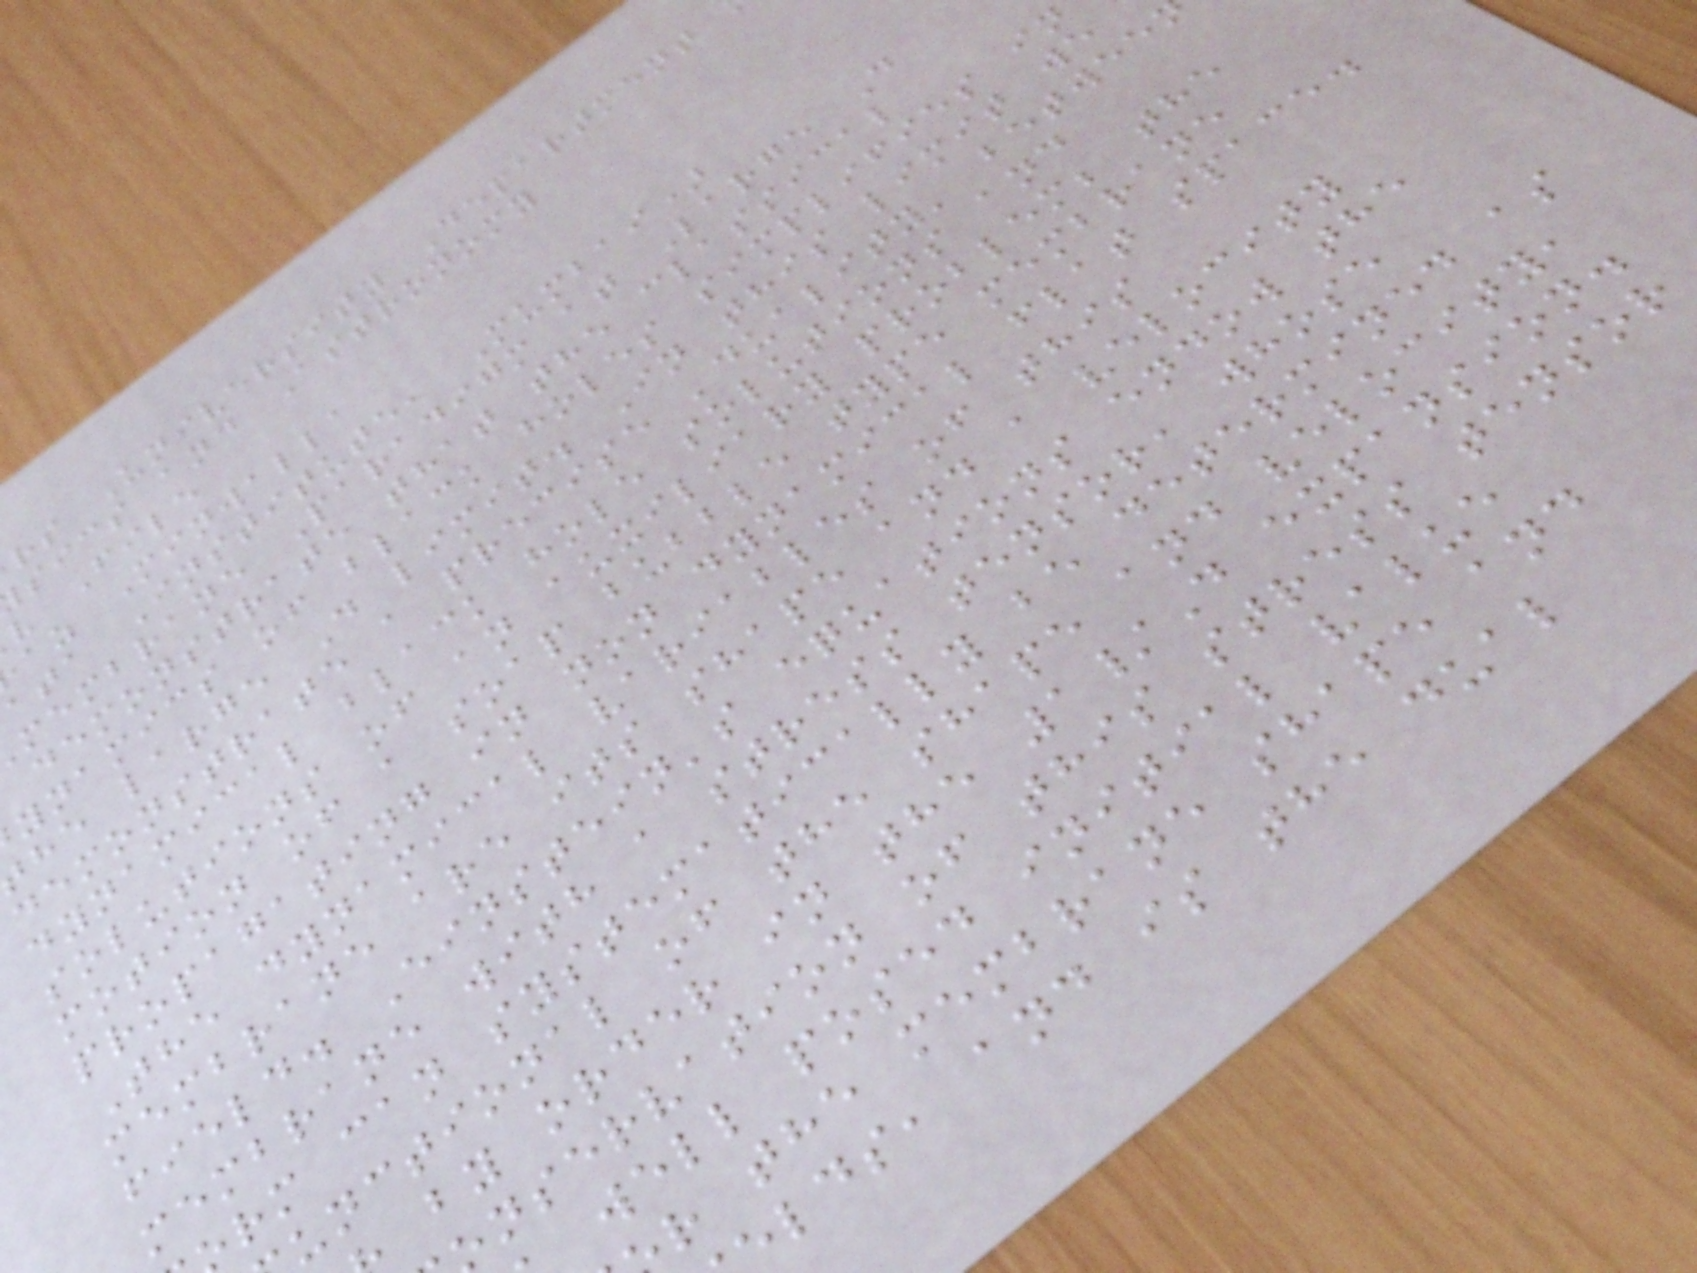rs University Department
sics and Astronomy
v File
az Minwalla
ata Institute, Mumbai)
membrane Paradigm at Large D
demonstrate that the classical
ynamics of black holes simplifies in
he large D limit. In this limit we
demonstrate a precise 'duality' betwee
dynamical black hole solutions and
solutions of an auxiliary problem; the
motion of a soap bubble type membrane
propagating in non dynamical flat space.
The dynamical variables of this
membrane are its shape and a velocity
field. Einstein's equations endow the
membrane with a stress tensor, whose
rm can systematically be determined as
unctional of the shape and velocity,
by order in the 1/D expansion.
nservation of this stress tensor
well posed initial value
r the membrane shape and
lds, and is the dual
